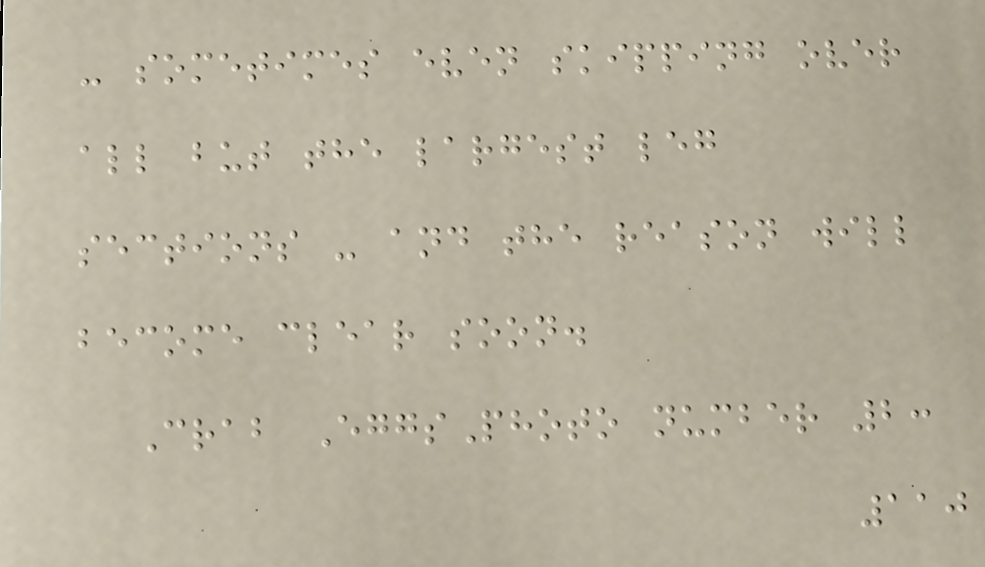- sometimes even skipping over
all but the largest leg
sections - and the reason will
become clear soon.
Crab EggsPhoto number 2:
110
